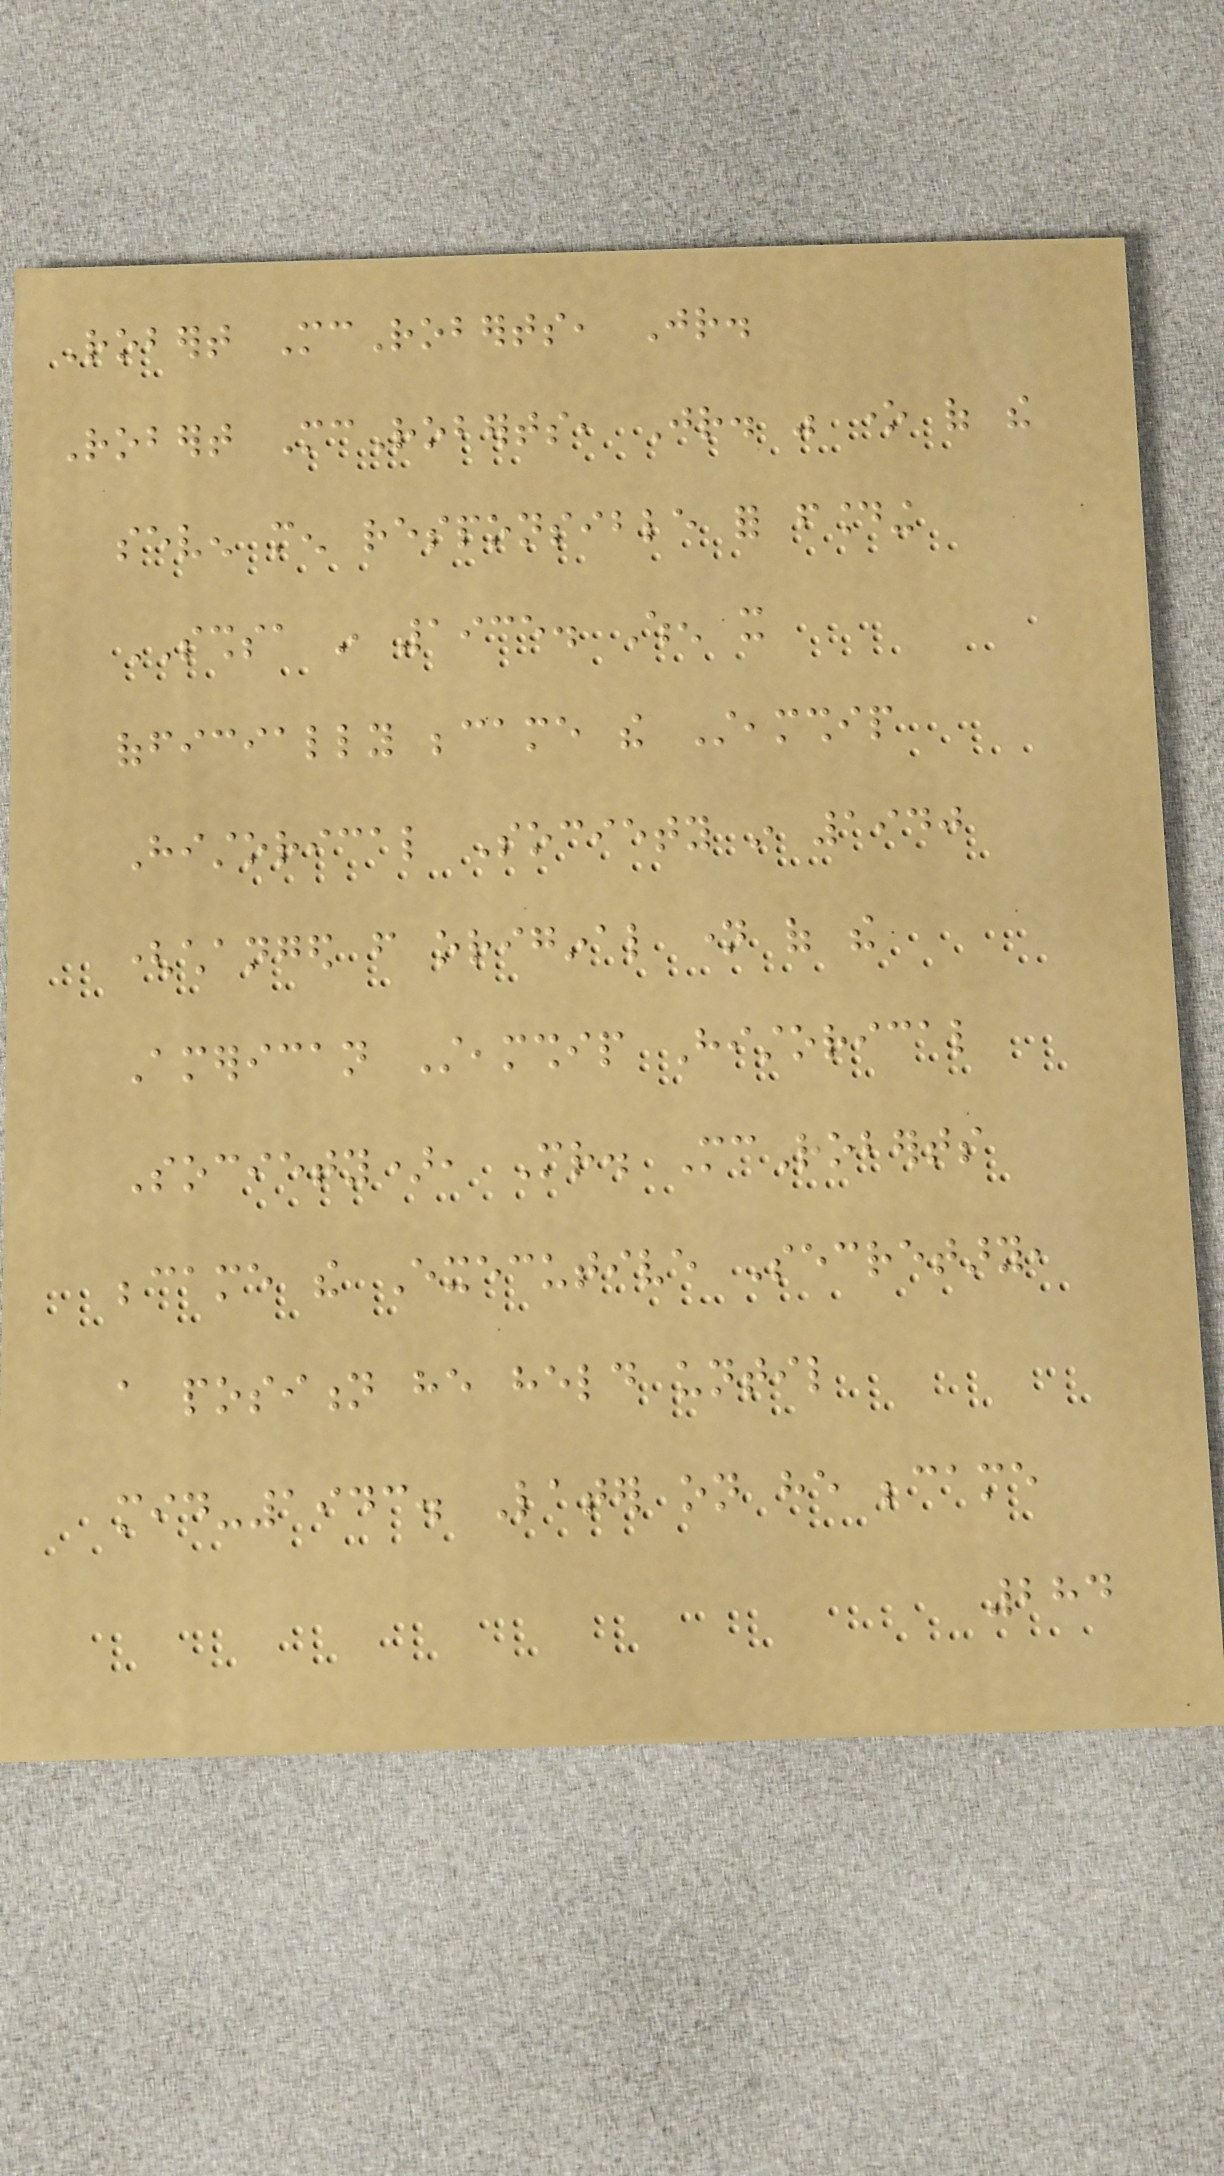Robert McRoberts, Jr.
Robert McRoberts, Jr. was one of the
seven men responsible for founding
SSHSA in 1935. When it
officially became the Steamship
Historical Society in 1940
(changed from original name of the
American Steamship Historical
Society), Mr. McRoberts
became the Executive Secretary,
a position he held until
mid-1943. Later on he became
284
